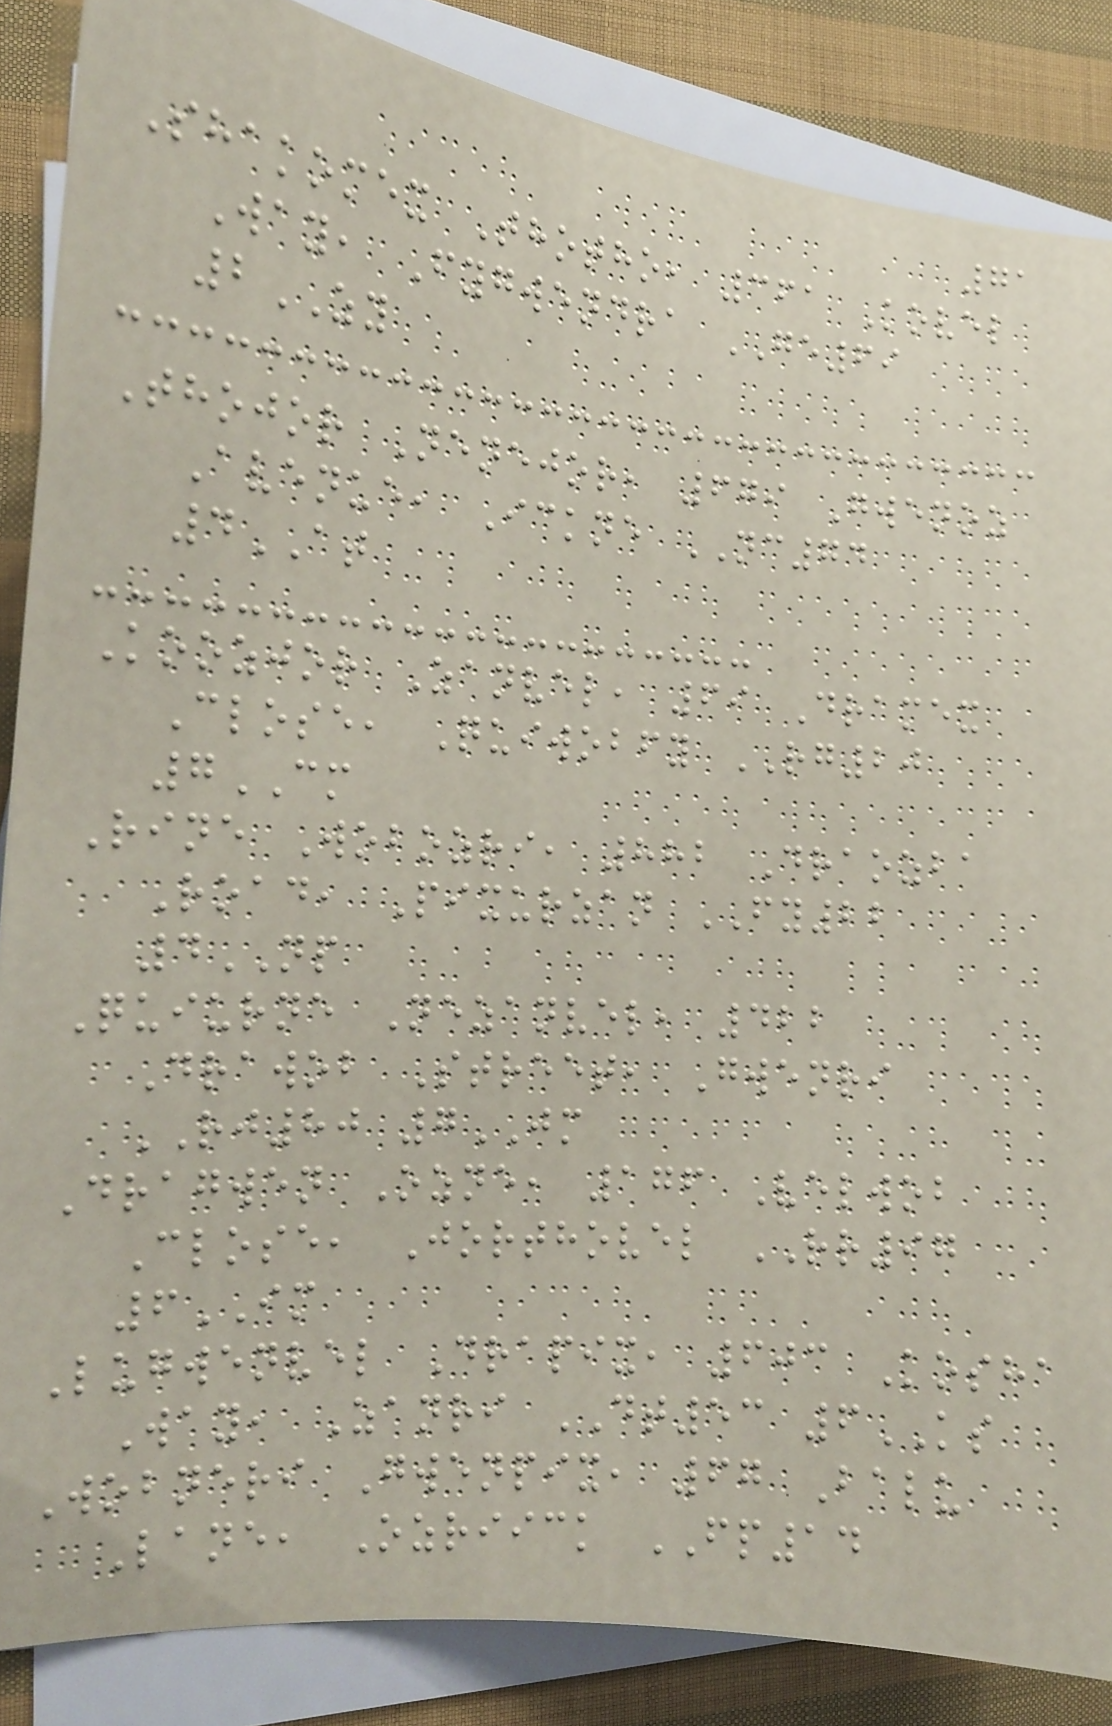71
Shakomex Thotho, 361 Kovel
Way, Fygwendra GE69
2ZY
Thojor Nenejor, 679 Gwenoz
Avenue, Ickne NC74
4AT
Koozjor Zanvel, 69 Dramex
Close, Quiwobfy RG20
7CM
Rine Wobozri, 882 Draozba
Road, Pixurzan FY22
4NP
Quiurne Nezanvel, 422
Drawob Street, Gwenri
RJ80 7JM
Dragwen Ozne, 176 Velwob
Close, Jorthovel RR97
6IM
Lugwenvel Drapix, 603 Kosha
Way, Zanri DT53 6KS
Wobneri Gwenpix, 67 Balu
Lane, Ozriick FP14
